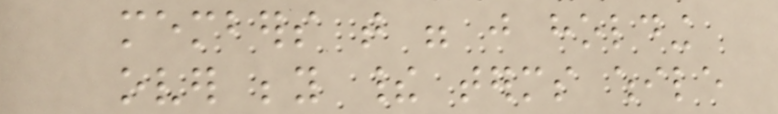members that were just holding
over beyond their terms while
